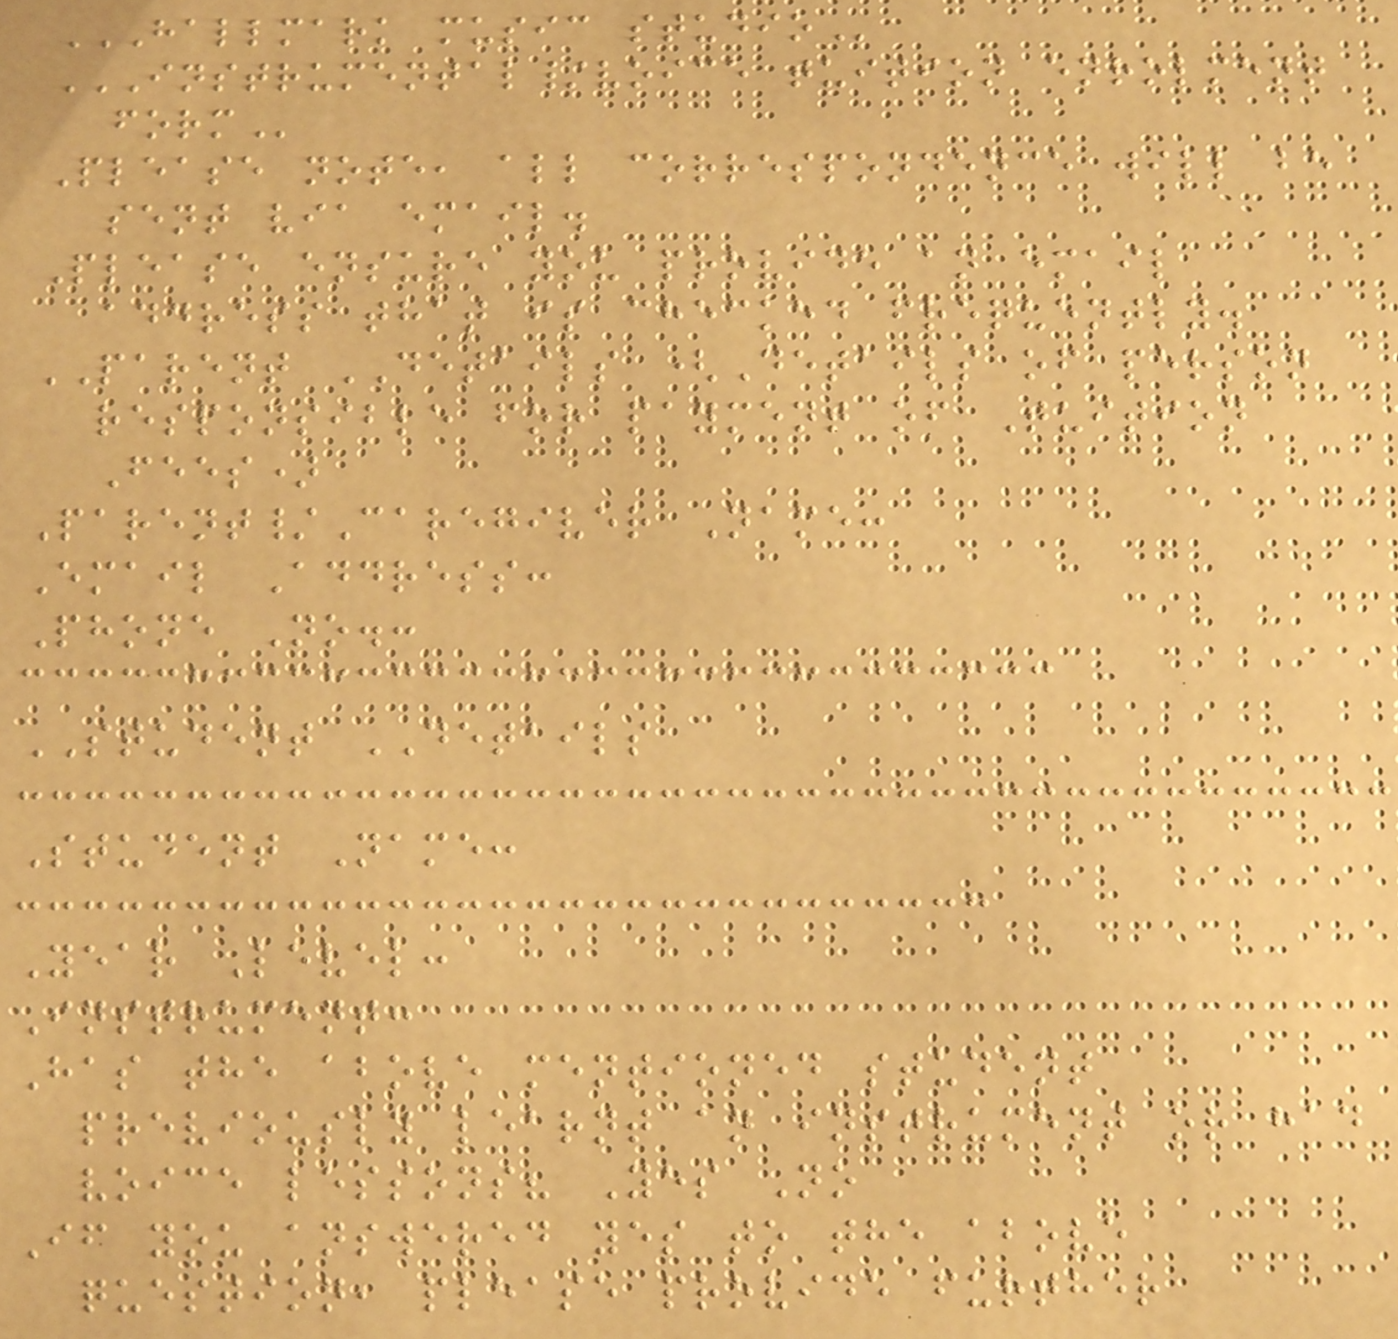HALLMARK MUSIC STUDIO
INSTRUMENTAL/VOICE TUITION ENROLMENT
FORM
Please note, all correspondence will be
sent via email.
Please ensure you provide an email
address that is checked frequently.
PARENT DETAILS (Details of person
responsible for payment of Tuition
Fees)
Parent/Caregiver Name:
Email Address:
Phone No.:
STUDENT DETAILS
Student Name:
Year Level:
Instrument:
Has the above mentioned student
previously learnt an instrument or had
voice lessons? Yes No
If you answered yes to the above
question, please provide further
